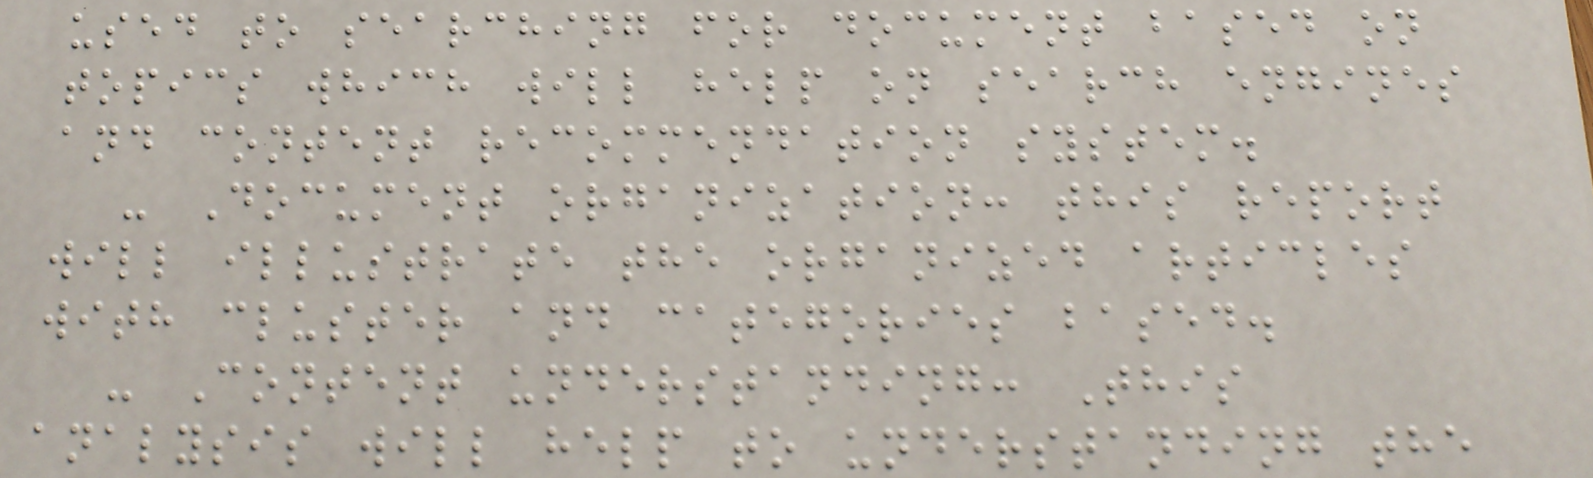used to searching for document based on
topics which will help on search engines
and content recommendation system.
- Document organization: this report
will illustrate the organized articles
with cluster and categories based.
- Content understanding: This
analysis will help to understanding the
